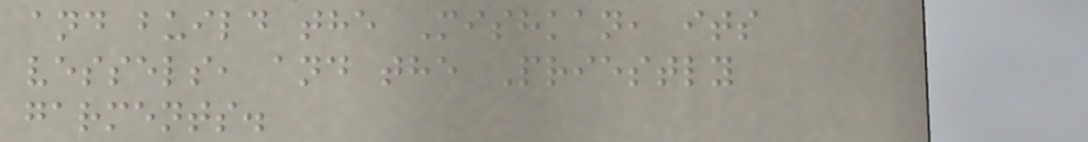and build the Mishkan, its
vessels, and the Priestly
garments.
